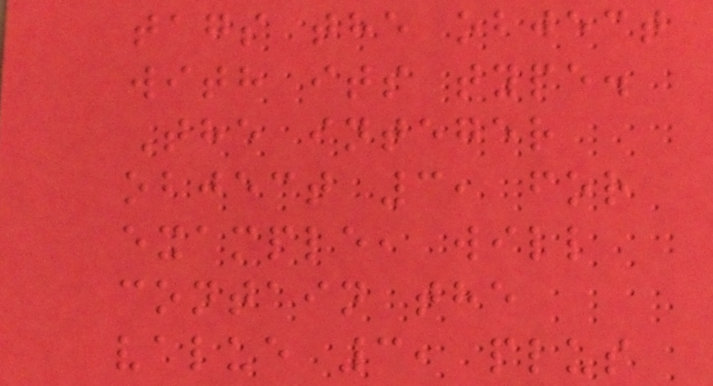tags the object
with its type.
The integer
object 3, for
example, will
contain the
value 3, plus
